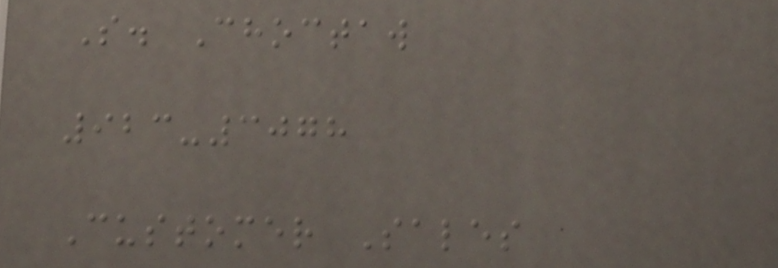S. Choctaw
923-3078
Customer Sales
